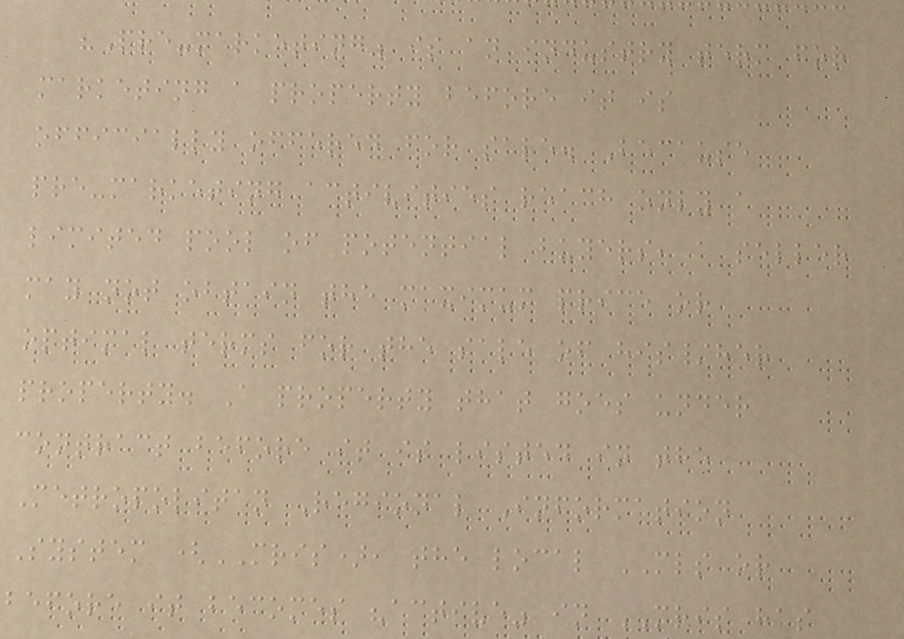"Pre-marketing" is an industry term for
marketing a property before it is
officially offered for sale. Because
pre-marketing activities reach only a
limited pool of potential buyers, a seller
may not obtain the maximum price or
optimal terms for the sale of his/her
property. A property that goes under
contract before it is listed in the
Metropolitan Regional Information
System (MRIS), the local MLS or
before it becomes "active" in MRIS has
